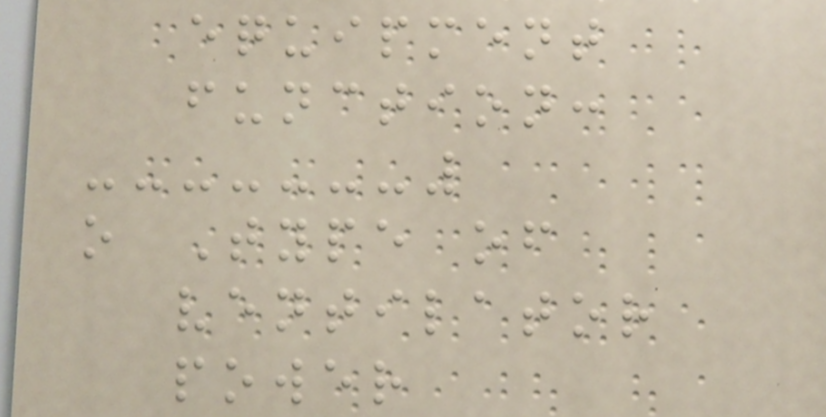equipment
function:
o Type of
ventilator
power
